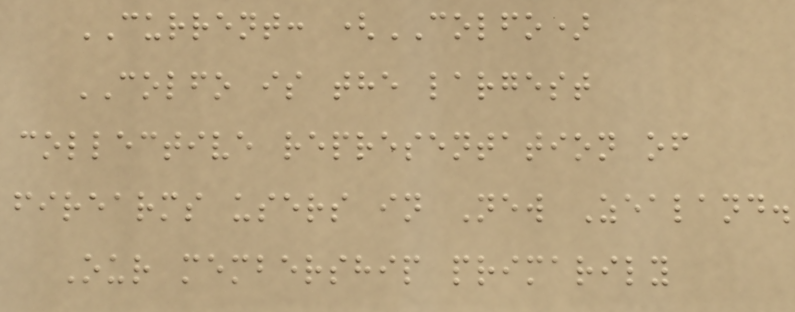CURRENT: (COLFO)
COLFO is the largest
collective representation of
firearms users in New Zealand.
Our membership primarily
